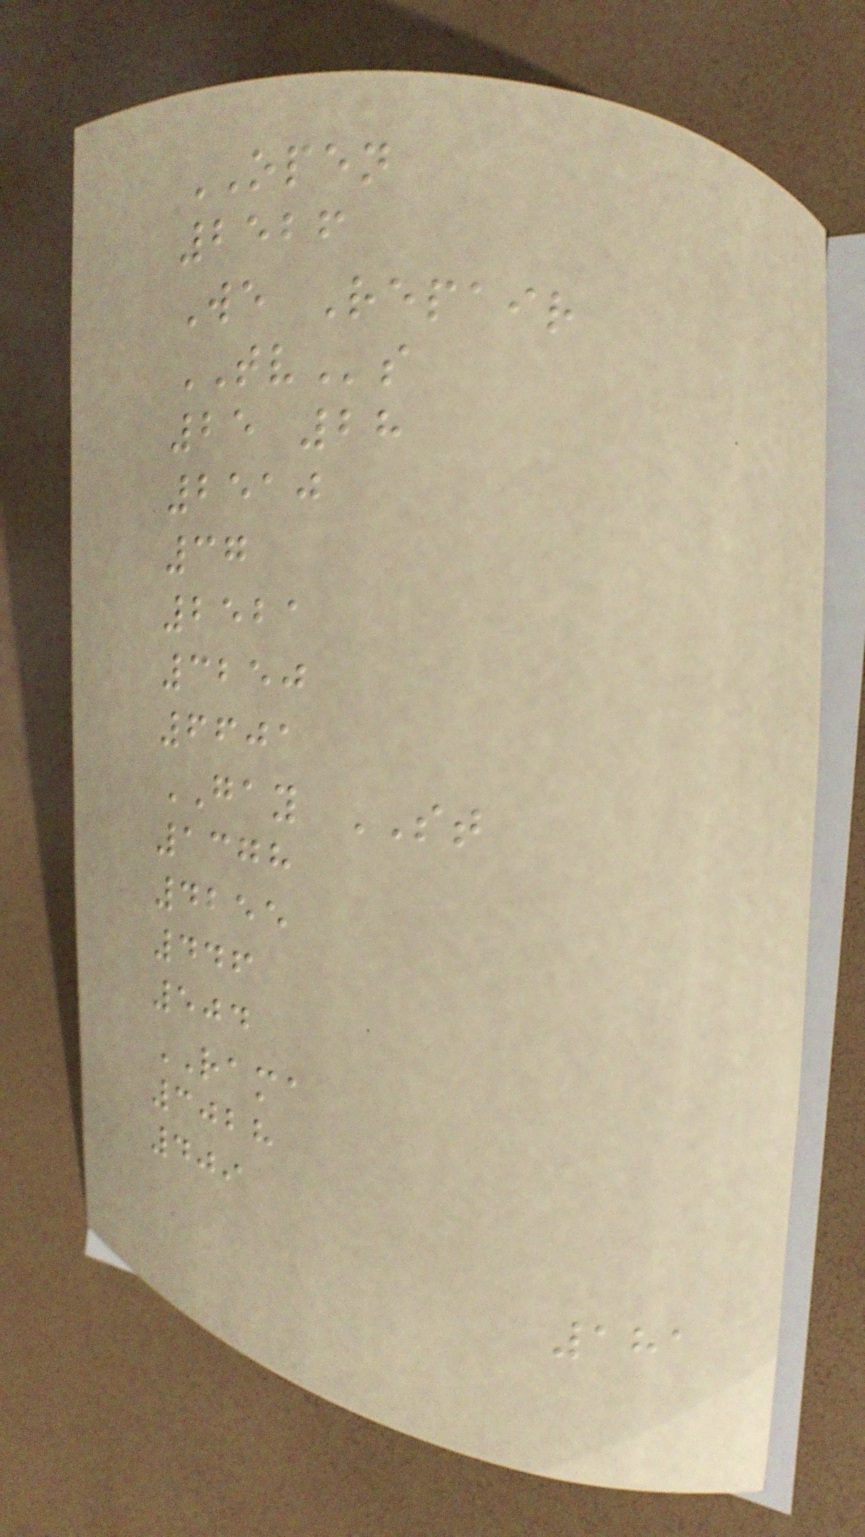OPEN
2526
We Repair
TVs
25 28
2510
37
2521
3250
6601
GAY ST
1378
4255
446
504
RAMA
3028
409
181
